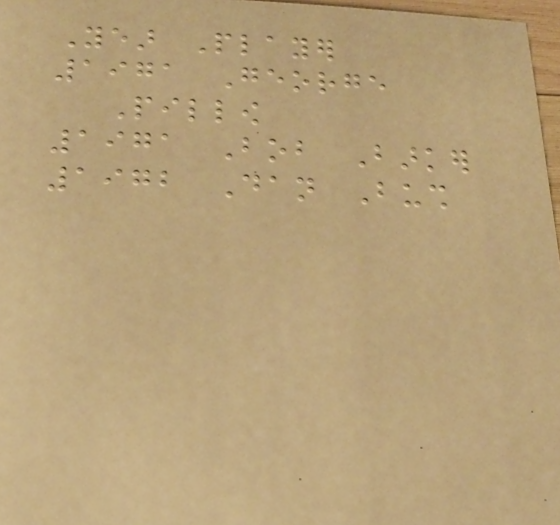Year Player
1971 George
Pillow
1971 Bob Barker
1972 Dan Bush
